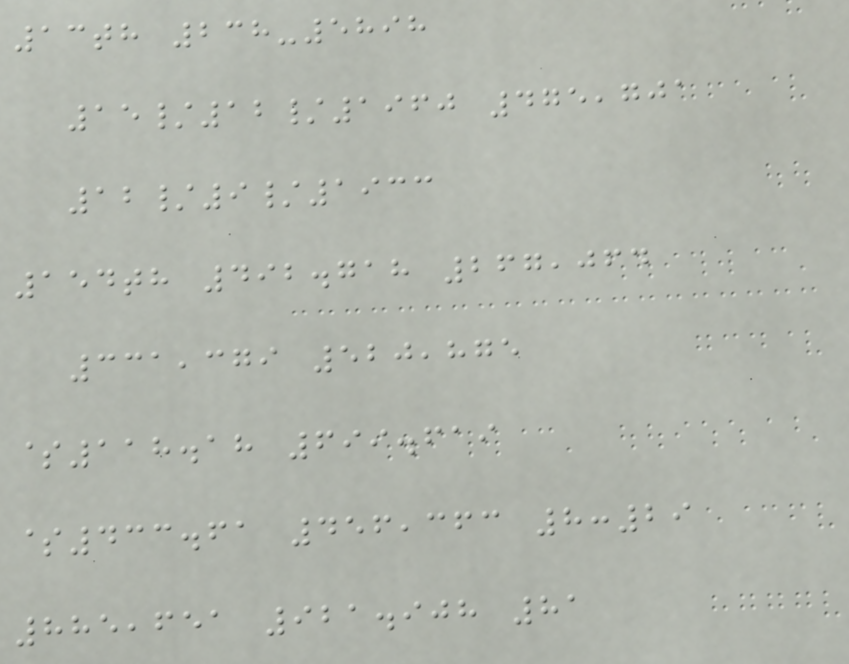13th 238-5898
15/12/1960 475,701
12/9/1933
154th 492.718 267,064
331,379 520,875
$118.18 699.619
$433.61 456,363 8:29
885,651 921.908 81
